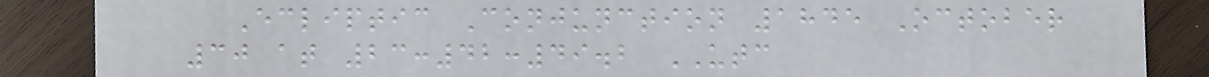Ecliptic Conjunction 1845 October
30 at 23:42:49.2 UTC
